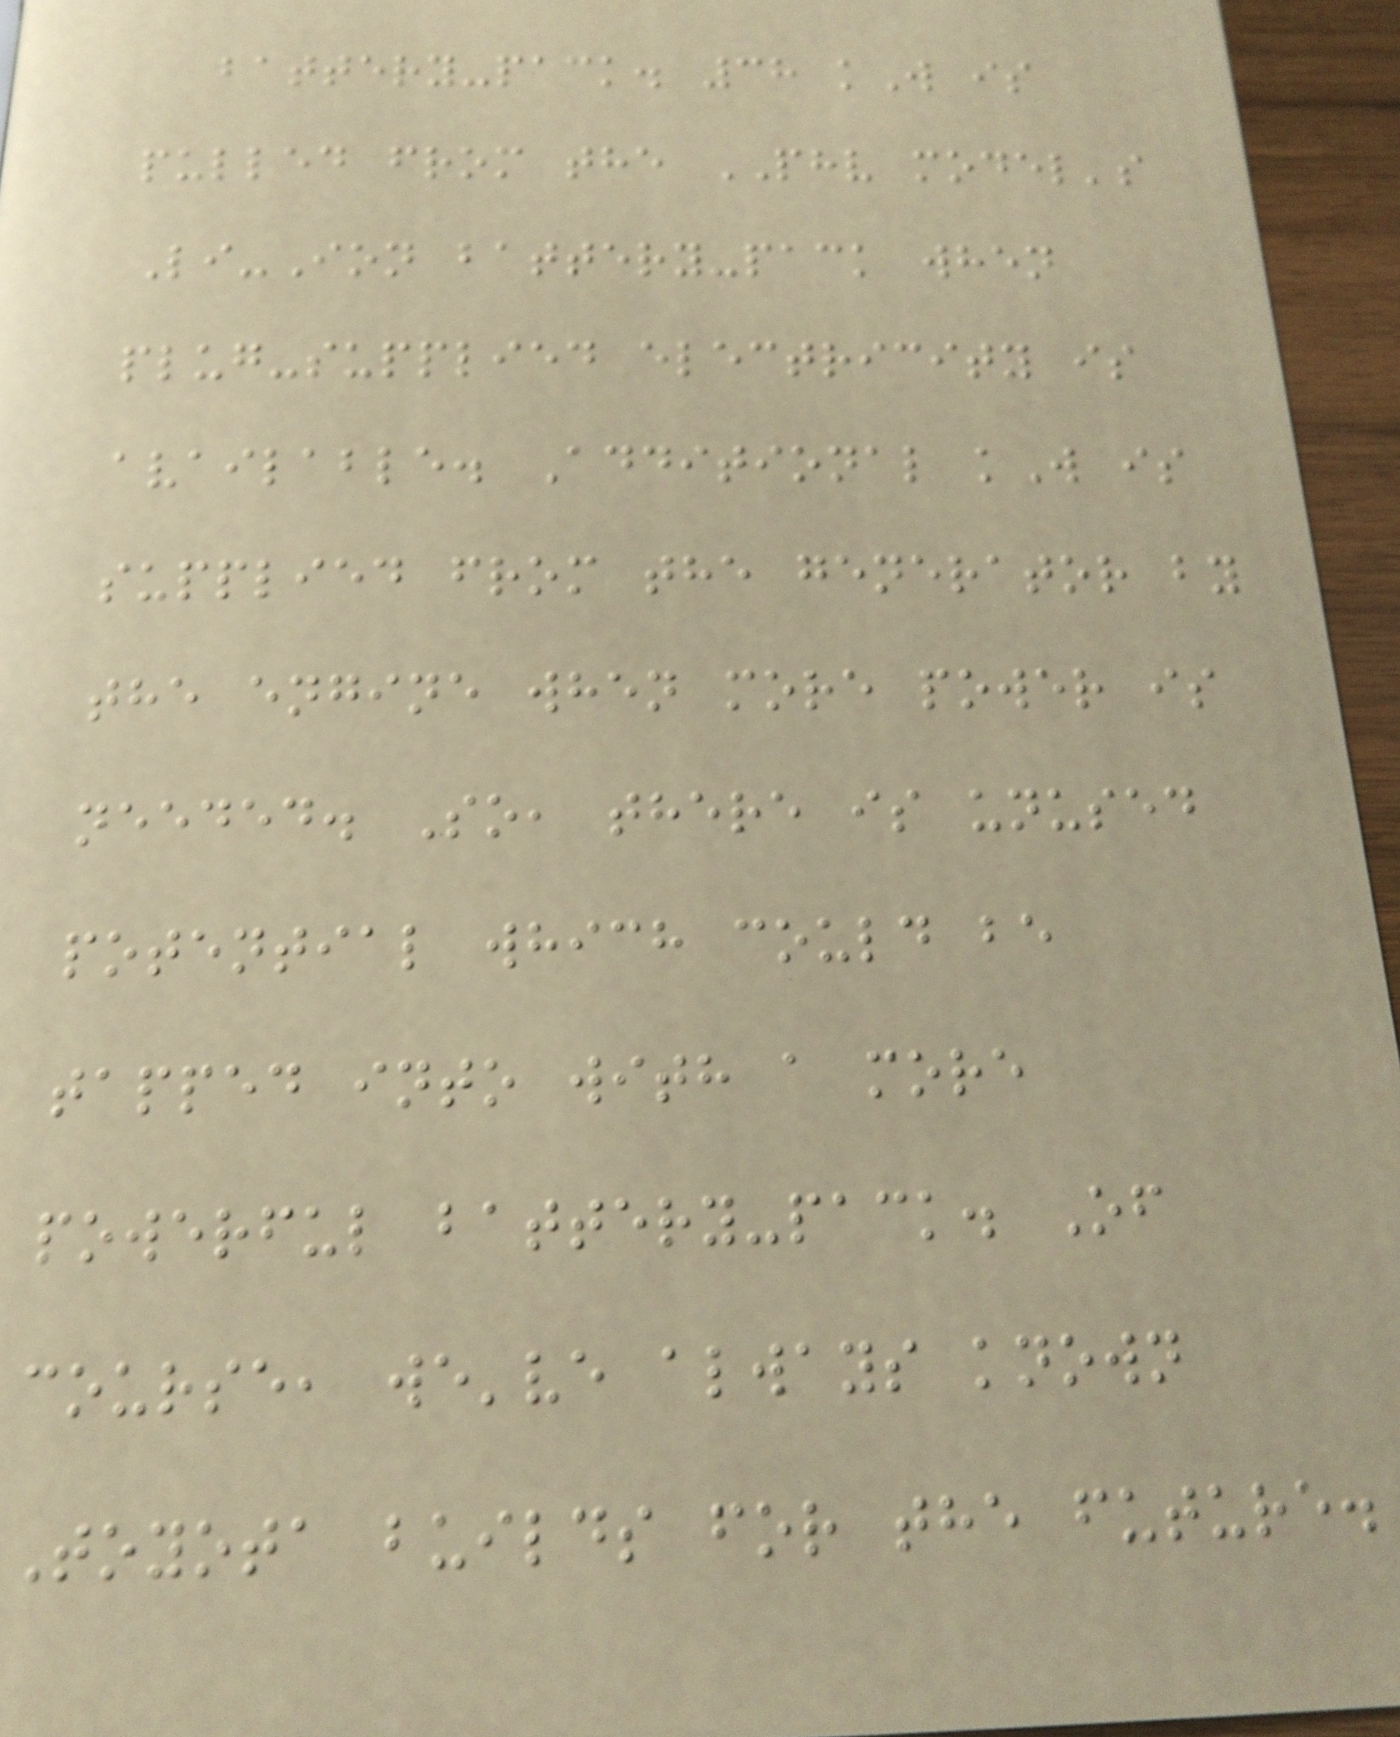battery-pack. 38 kW is
pulled from the PHV model's
Li-Ion battery-pack when
plug-supplied electricity is
available. Additional kW is
supplied from the generator by
the engine when more power is
needed. So, there is unused
potential which could be
tapped into with a more
powerful battery-pack. Of
course, we've always known
Toyota builds for the future.
